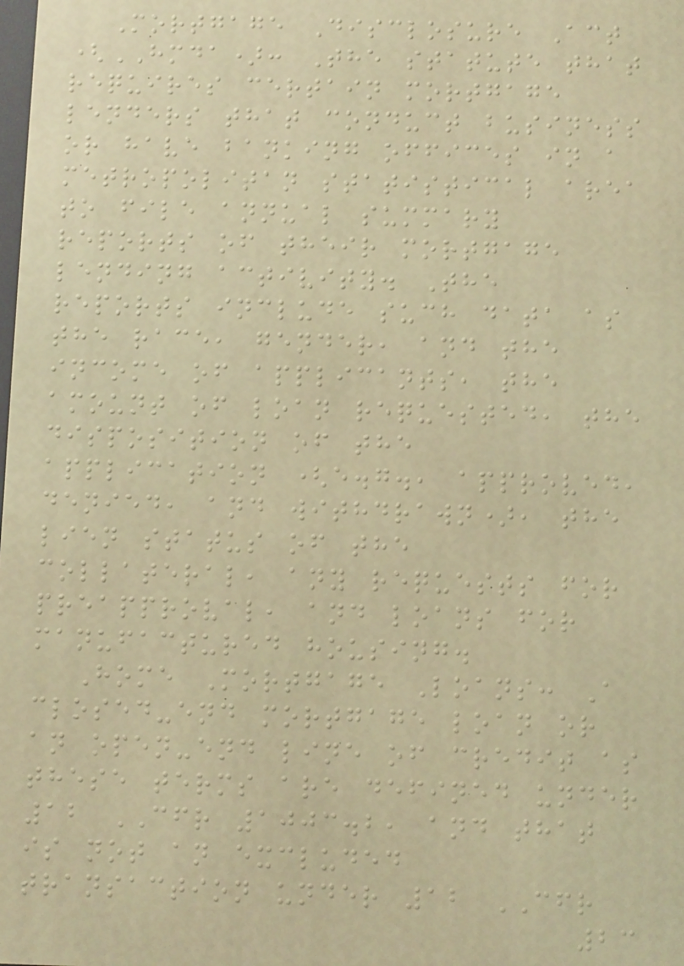Mortgage Disclosure Act
(HMDA): The statute that
requires certain mortgage
lenders that conduct business
or have banking offices in a
metropolitan statistical area
to file annual summary
reports of their mortgage
lending activity. The
reports include such data as
the race, gender, and the
income of applicants, the
amount of loan requested, the
disposition of the
application (e.g., approved,
denied, and withdrawn), the
lien status of the
collateral, any requests for
preapproval, and loans for
manufactured housing.
Home Mortgage Loans: A
closed-end mortgage loan or
an open-end line of credit as
these terms are defined under
12 CFR 1003.2, and that
is not an excluded
transaction under 12 CFR
23
